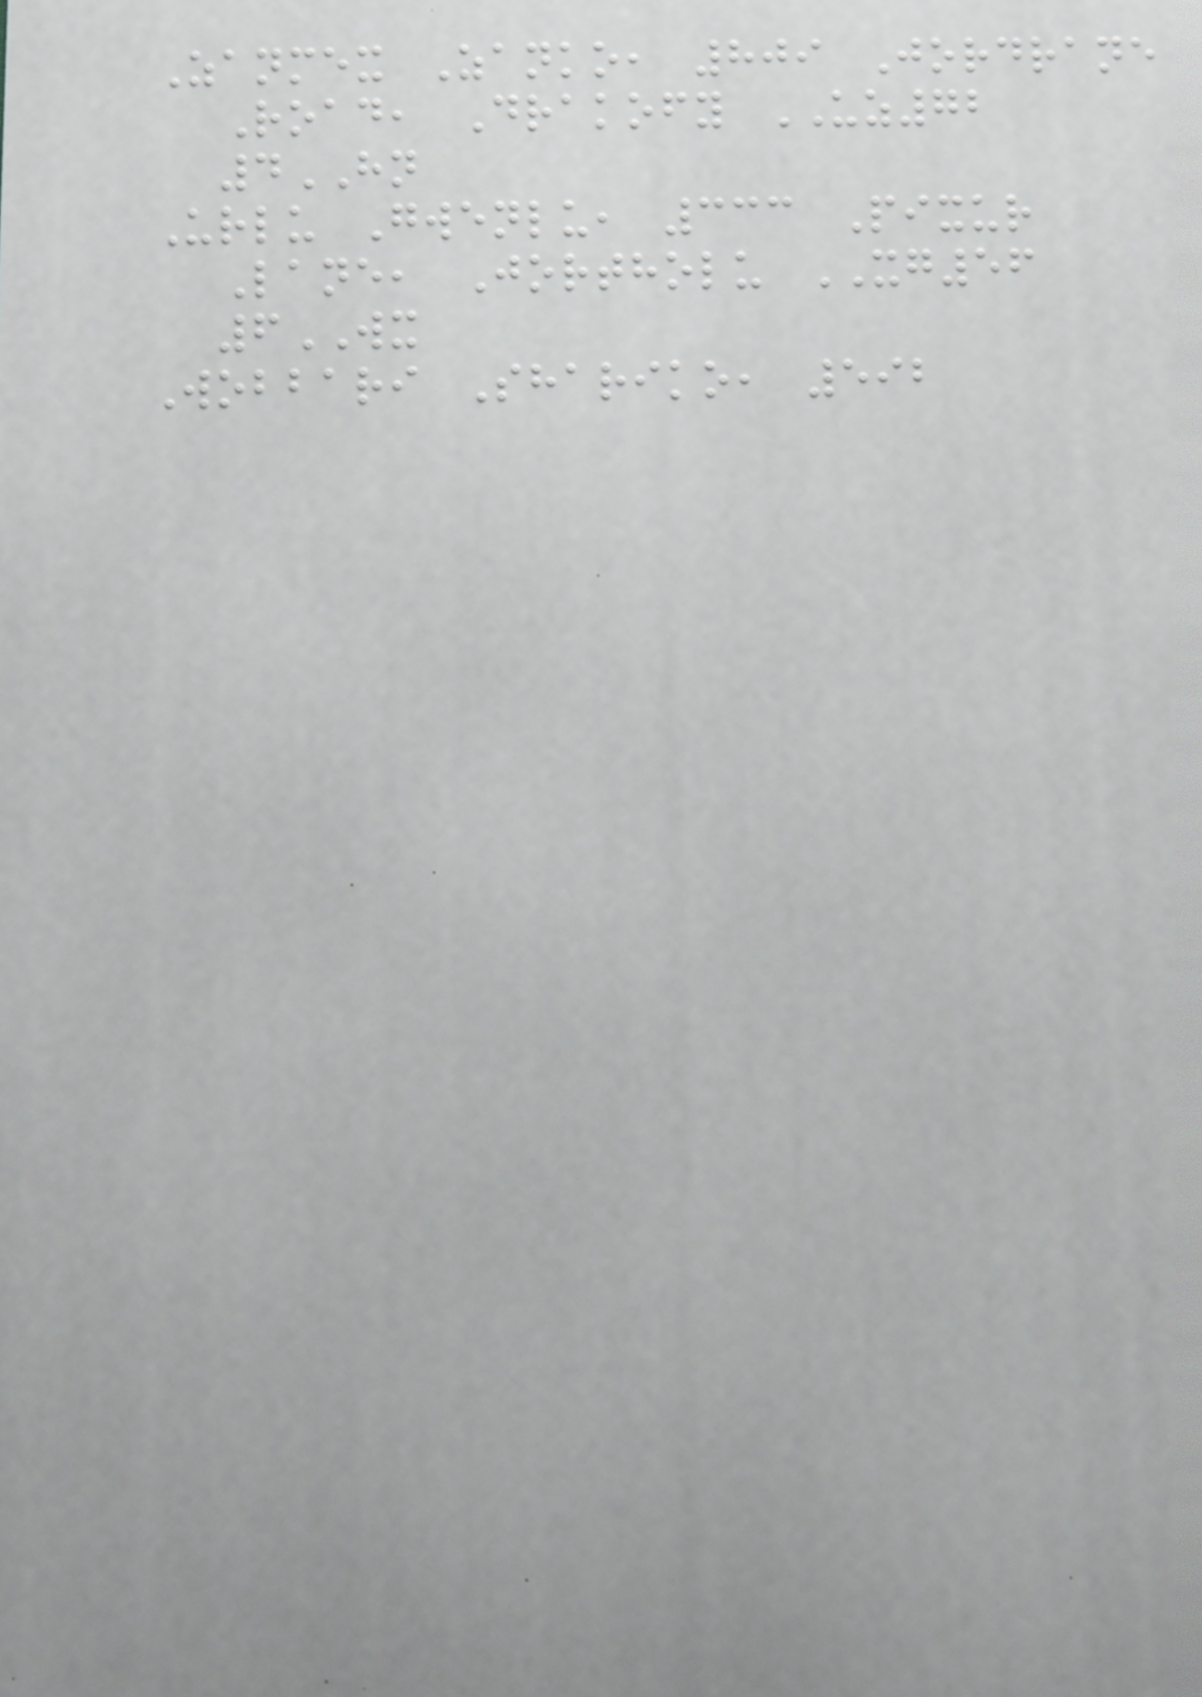Zanmex Zanko, 809 Jordrane
Road, Drakofy UZ72
4HN
Urlu Gwenlu, 333 Pixur
Lane, Jortholu XG56
6WX
Wobbari Shariko, 592
